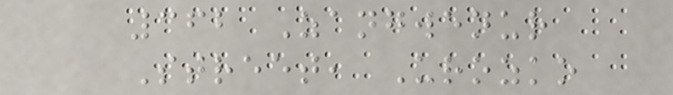362 Zangwenur
Street, Urozko
